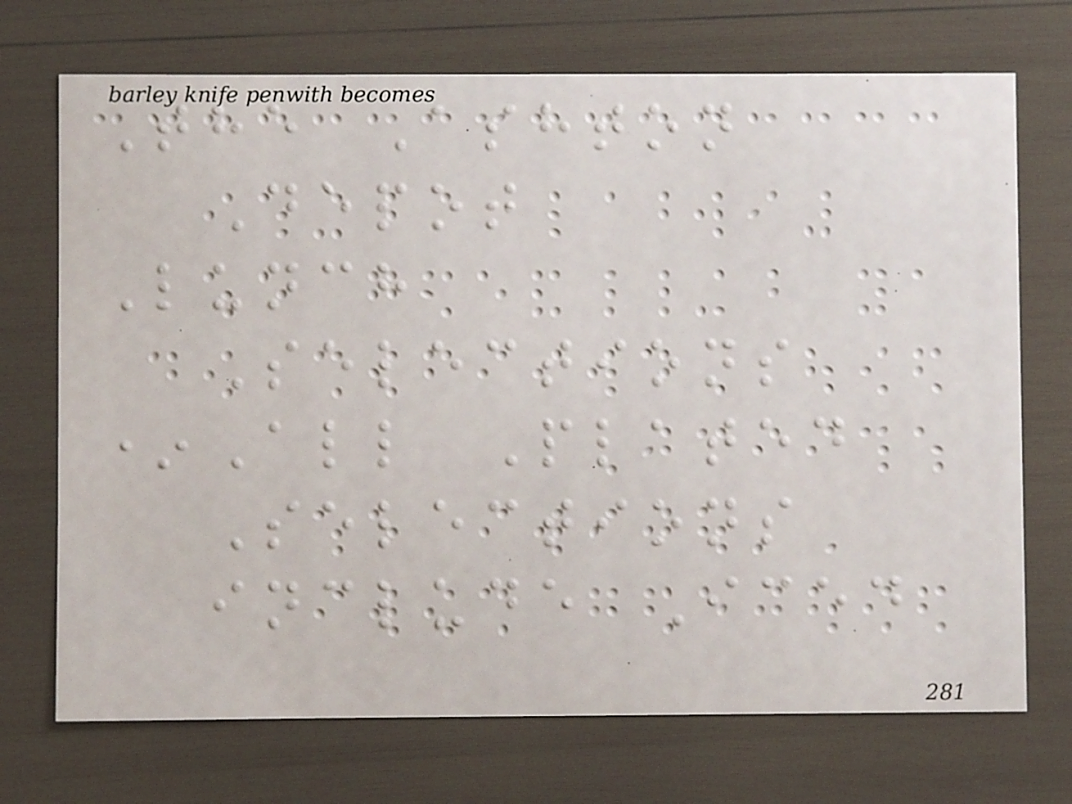The Ashton
Depot
Lunch
Selections
*All Plated
Selections
include Iced
